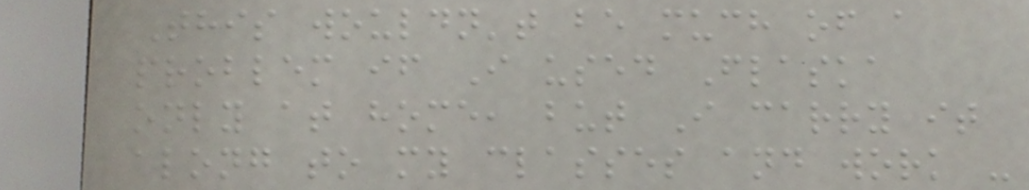This wouldn't be much of a
problem if I used Flaska
only at home, but I carry it
along to my classes and work -
